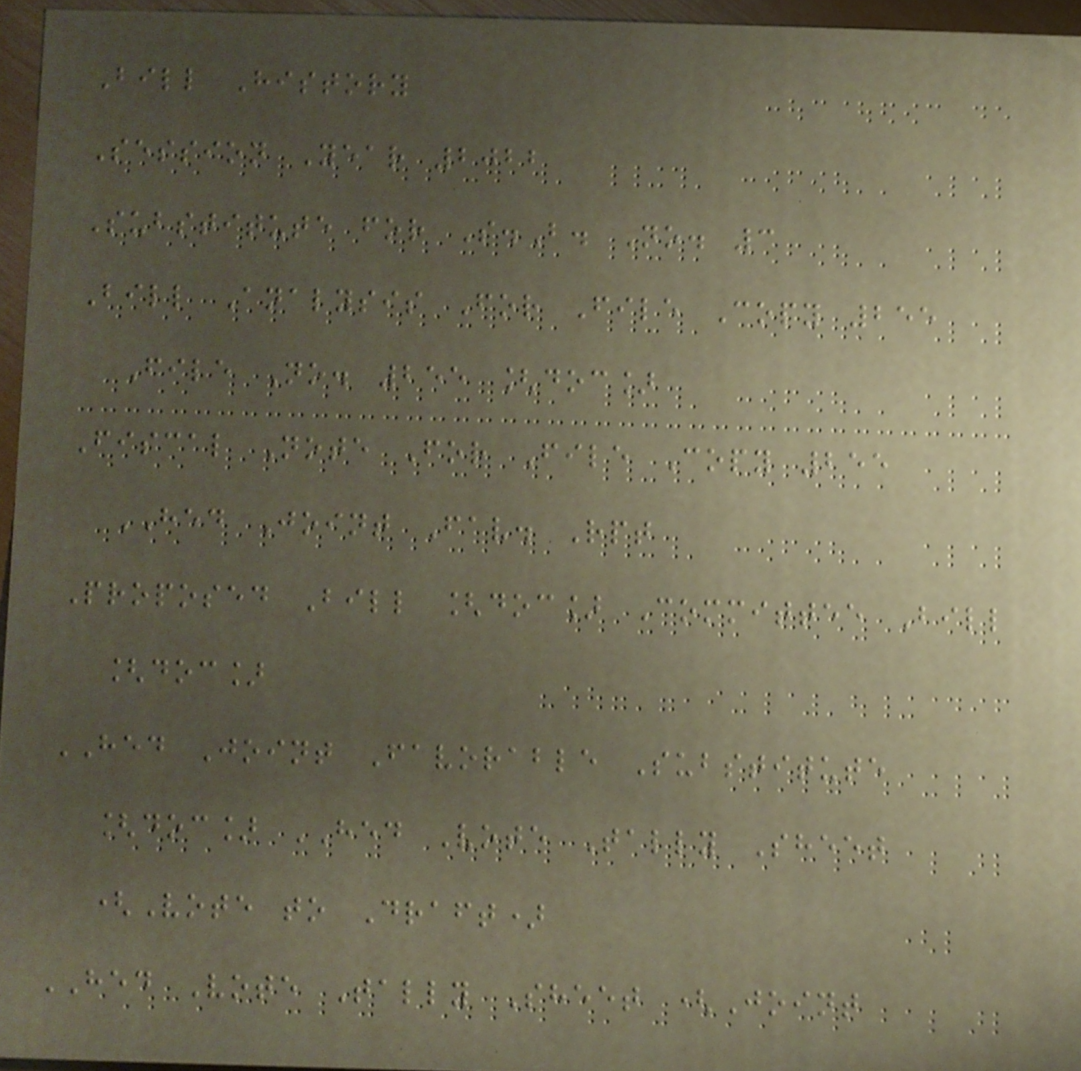Bill History
Session Year 2022
Substitute for S.B. No. 3
Bill Analysis For File Copy 255
File No. 255 [doc]
Fiscal Note For File Copy 255
HED Joint Fav. Rpt
Proposed Bill [doc] Committee Bill
[doc]
HED Joint Favorable Substitute
[doc] HED Vote Tally Sheet
(Vote to Draft)
HED Vote Tally Sheet (Joint
